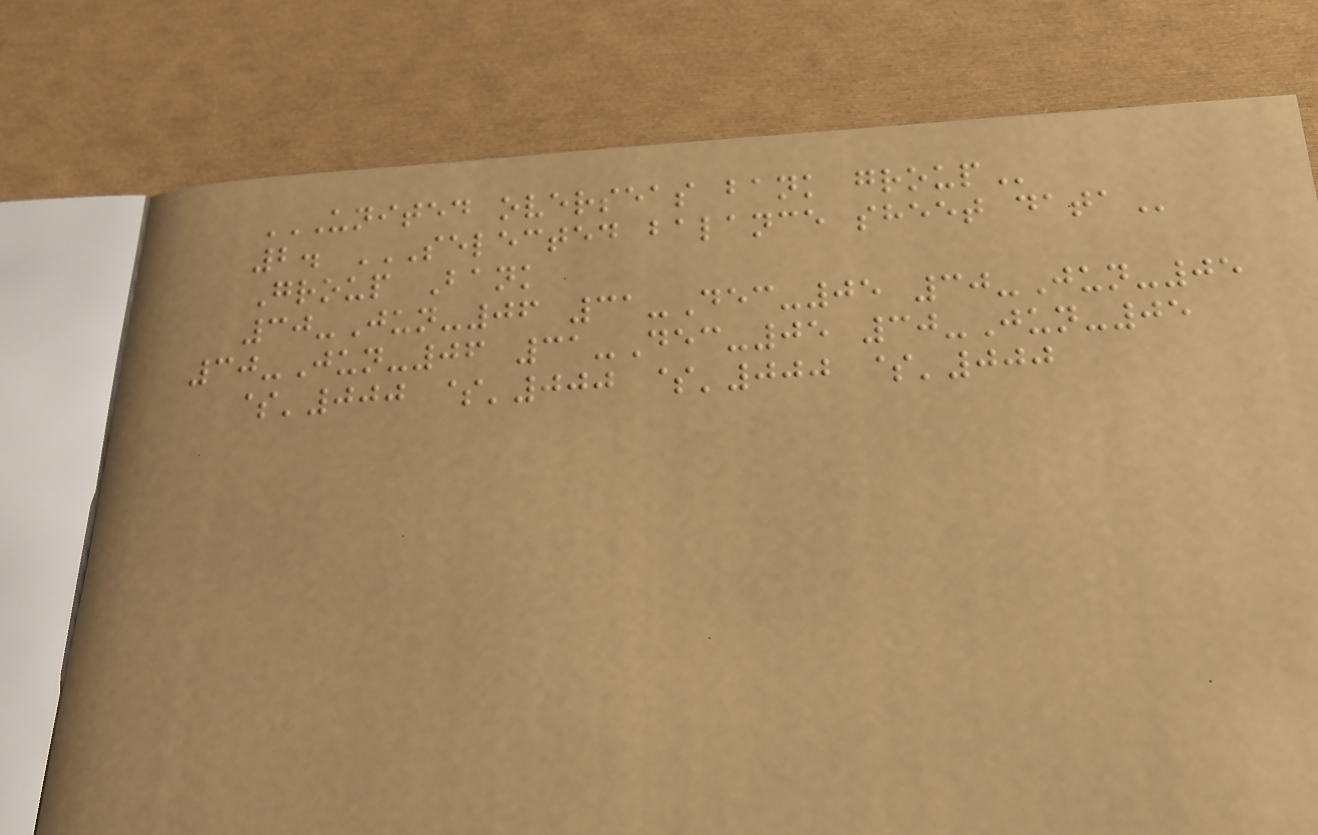UNITED OVERSEAS BANK GROUP
2. SELECTED BALANCE SHEET DATA
Group Bank
30-Jun-06 31-Dec-05 30-Jun-05
30-Jun-06 31-Dec-05 30-Jun-05
$'000 $'000 $'000 $'000
